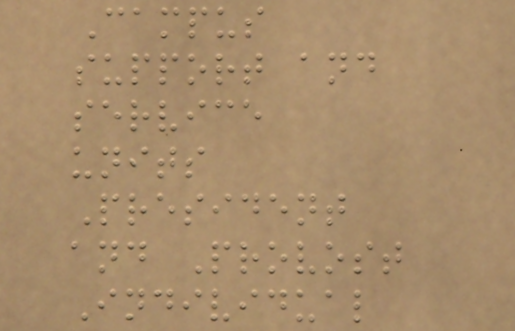Campus
support and
service
units
President
and Provost
Individual
